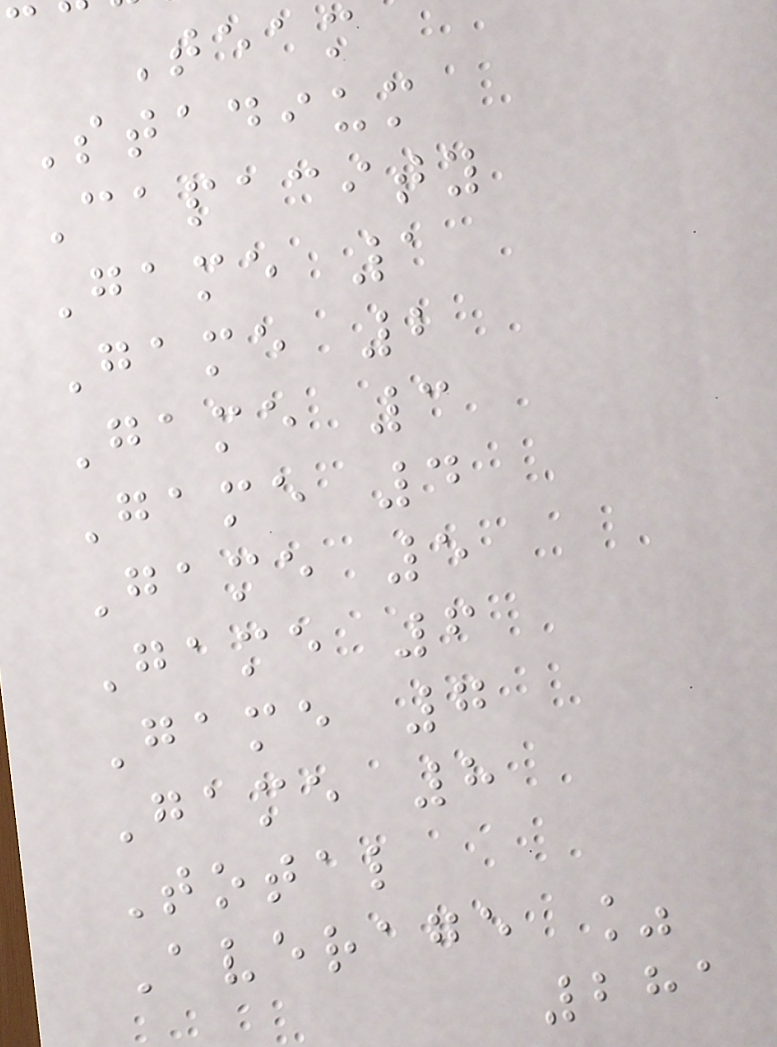Team
Stadium
Capacity
Game 1
Game 2
Game 3
Game 4
Game 5
Game 6
Game 7
Game 8
Total
Average %
281
